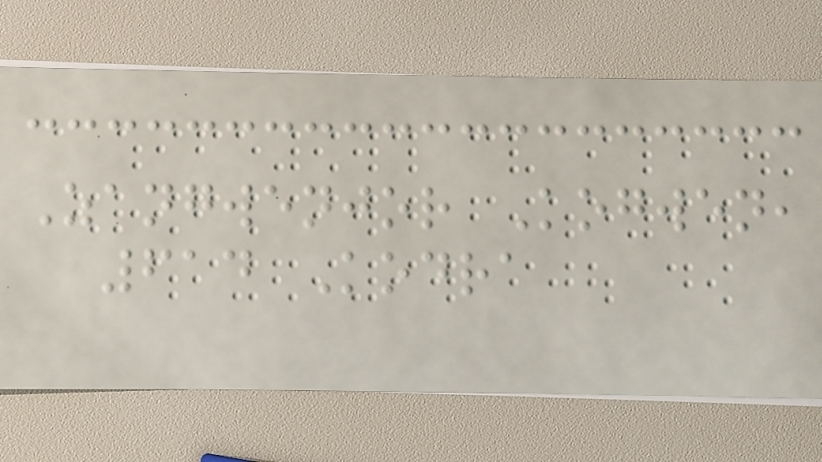Zangwenjor Kogwen,
614 Kodra
